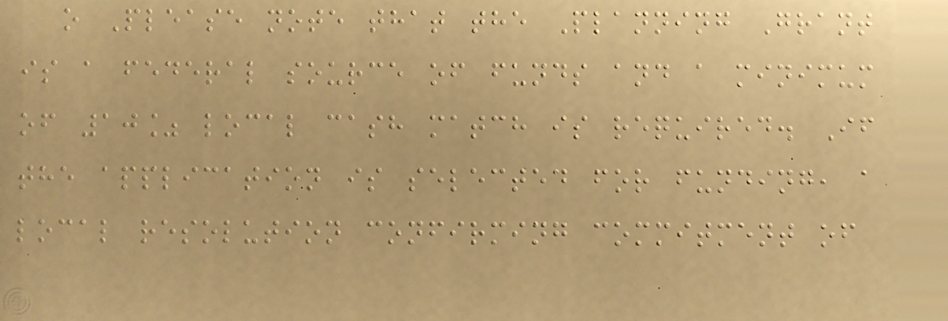o Please note that the Planning Grant
is a federal source of funds and a minimum
of 10% local cash match is required. If
the application is selected for funding, a
local resolution confirming commitment of
